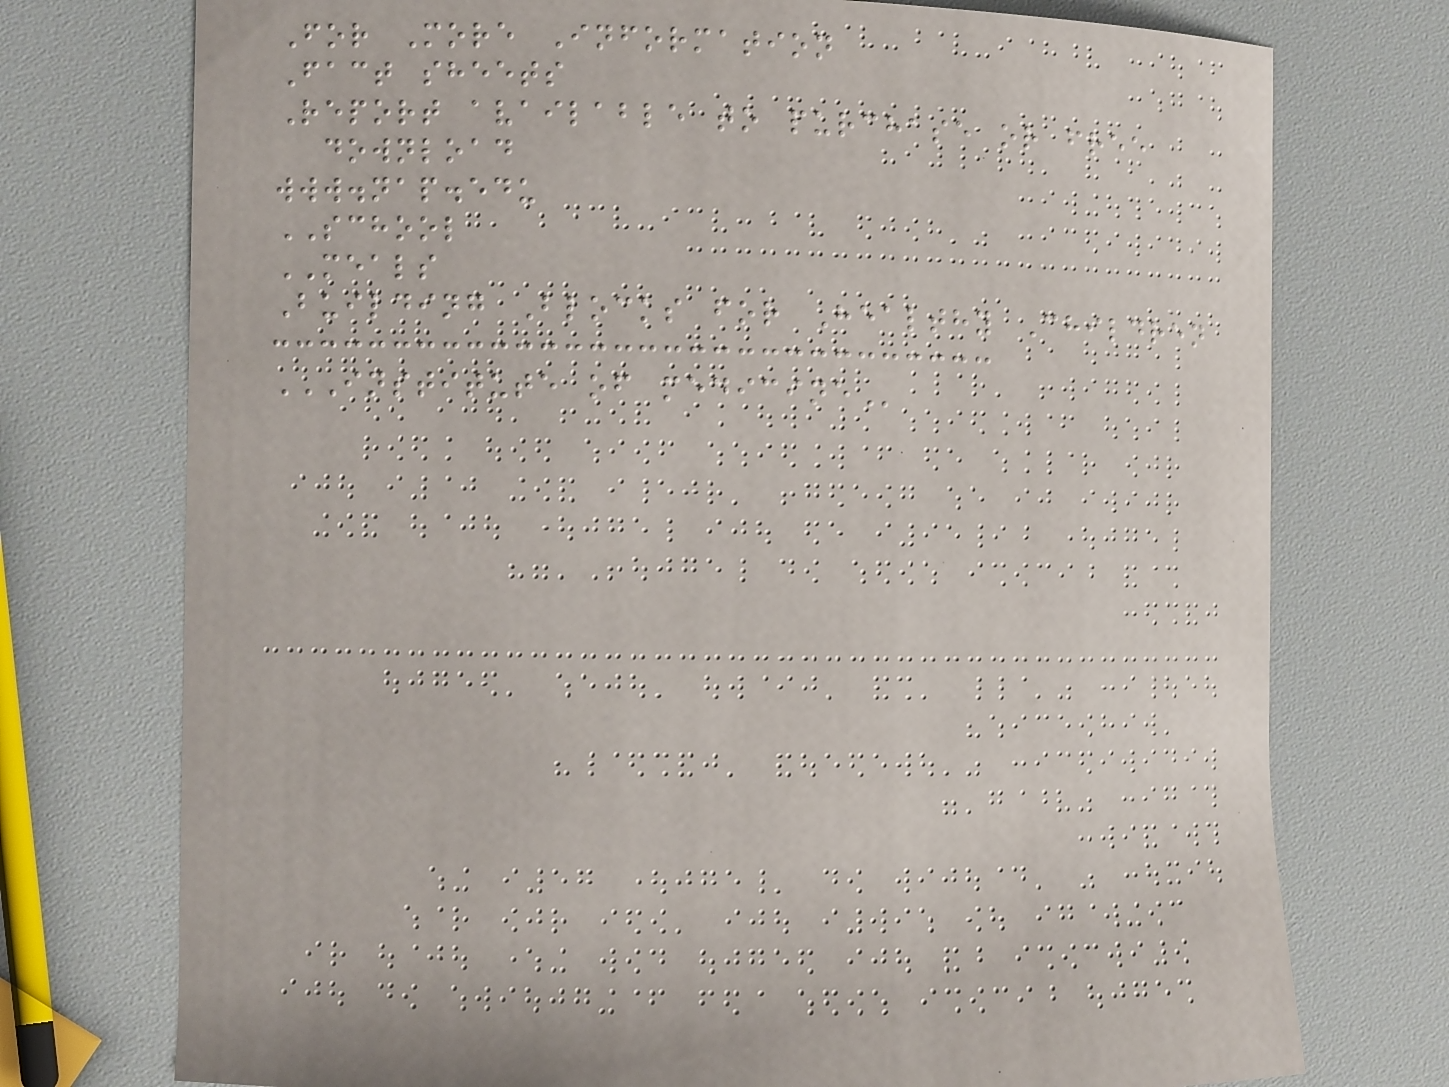For More Information
Fact sheets
Report available to purchase or free
download
www.nap.edu
SCHOOL
MEALS
Building Blocks for Healthy Children
INSTITUTE OF MEDICINE
